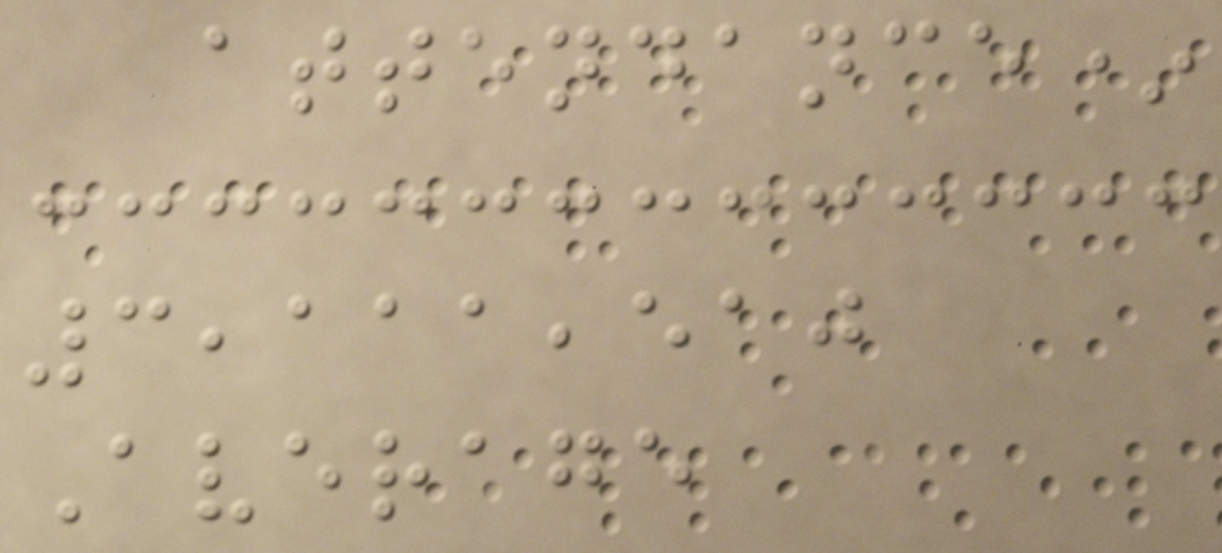attendance*
3,111,510
Average
